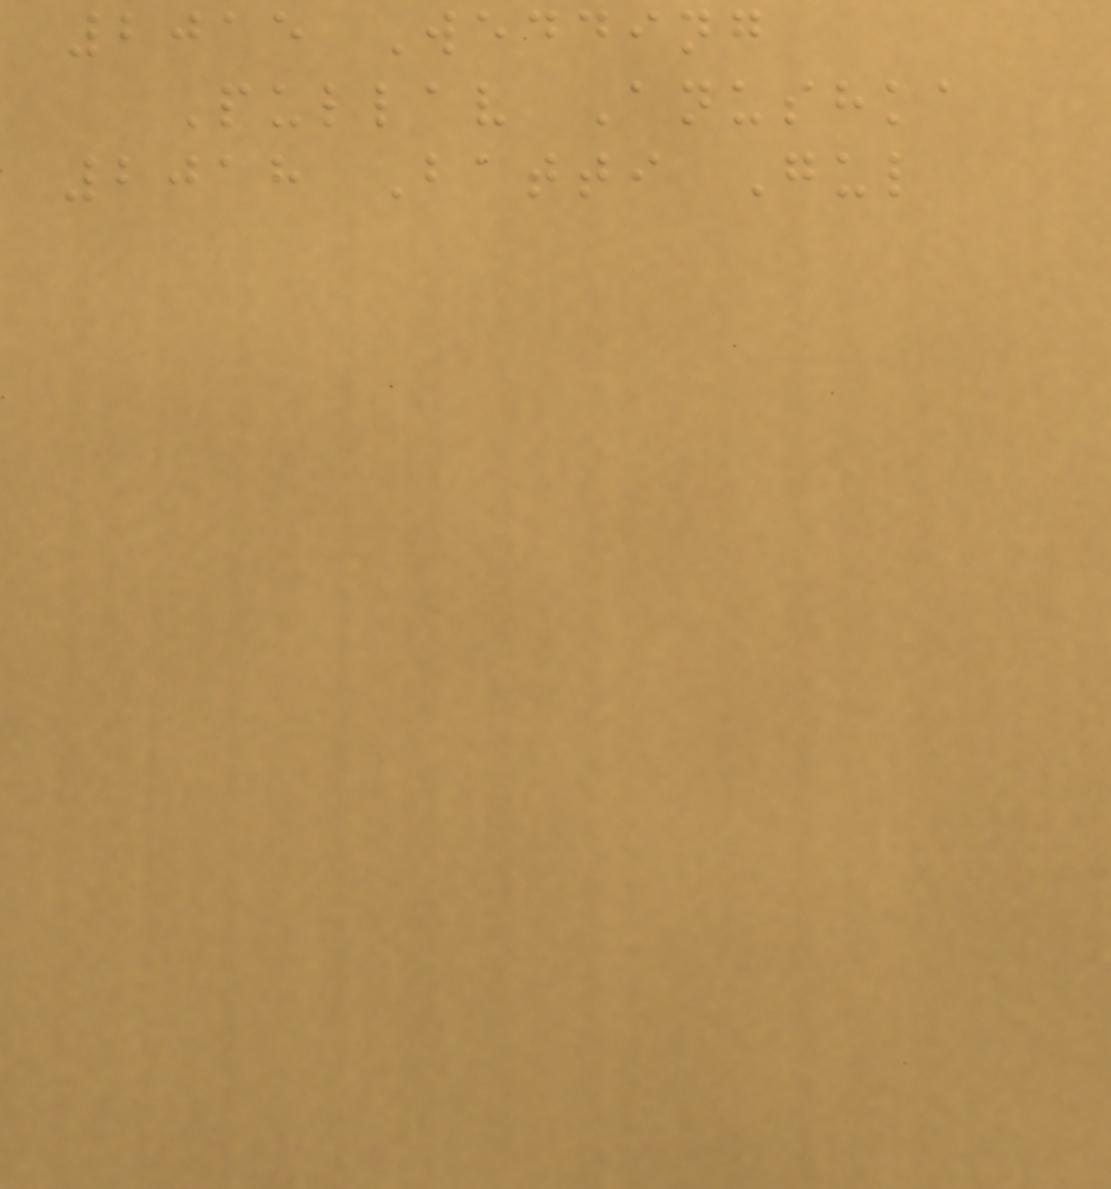2015 Wedding
Pullav Anushka
2018 Batti Gul
